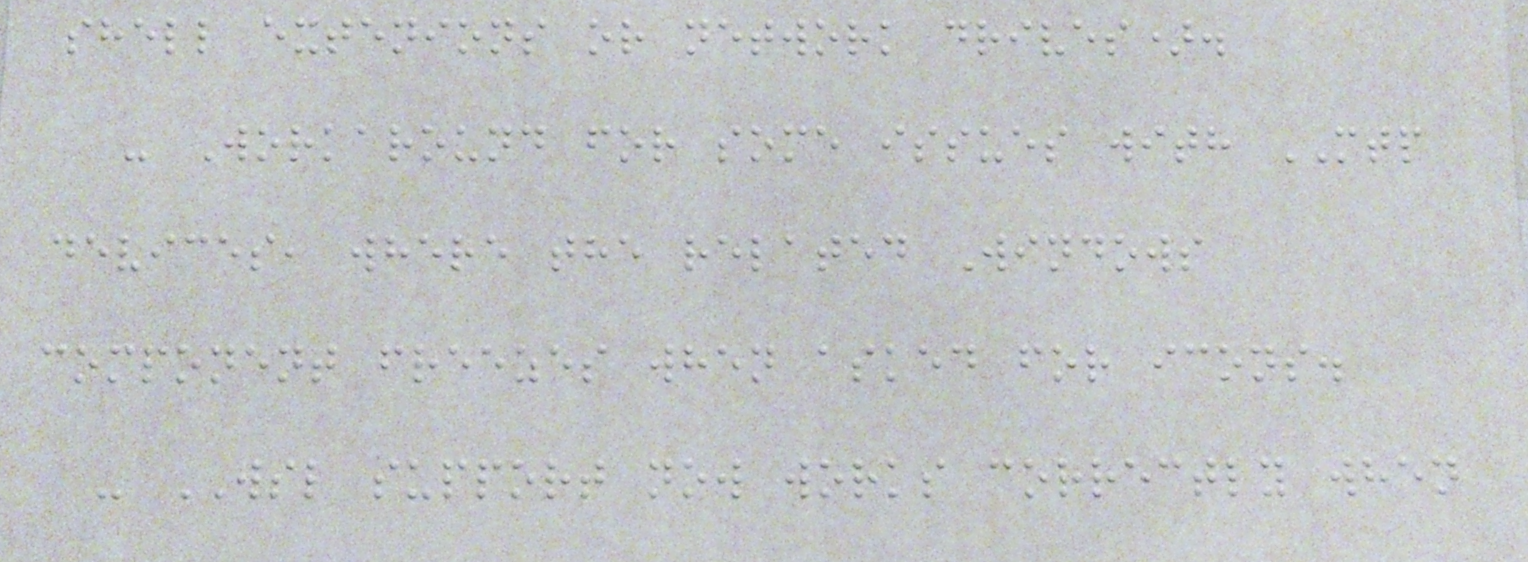shell extenions or network drives).
- Workaround for some issues with MTP
devices, where the related Windows
component freezes when asked for icons.
- WSL support now works correctly when
